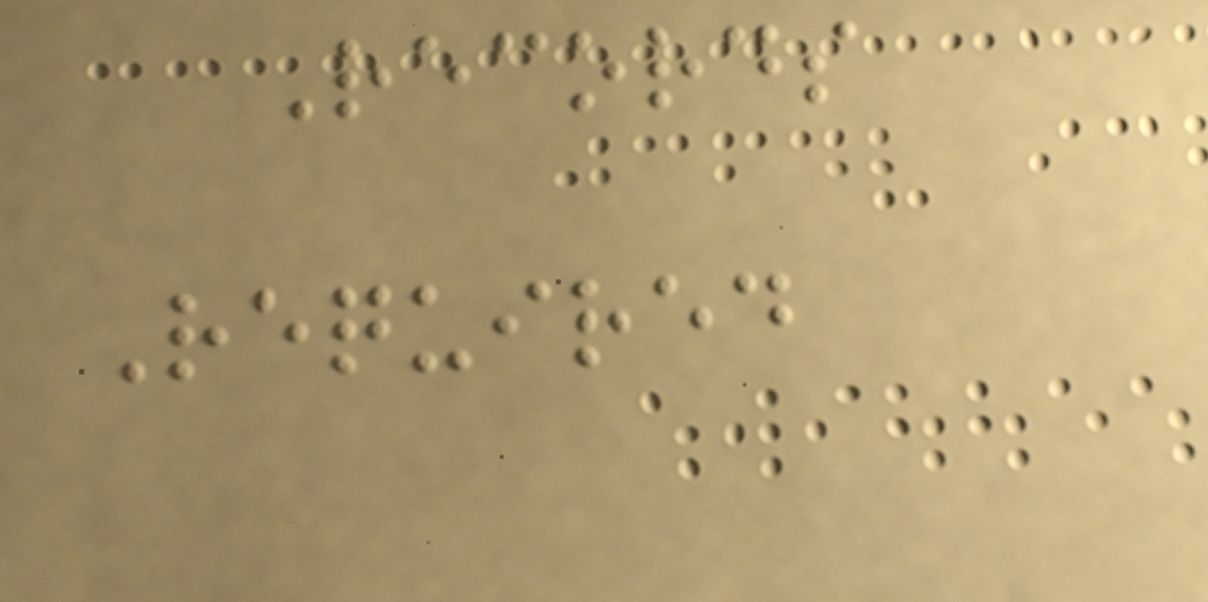Records
Required
